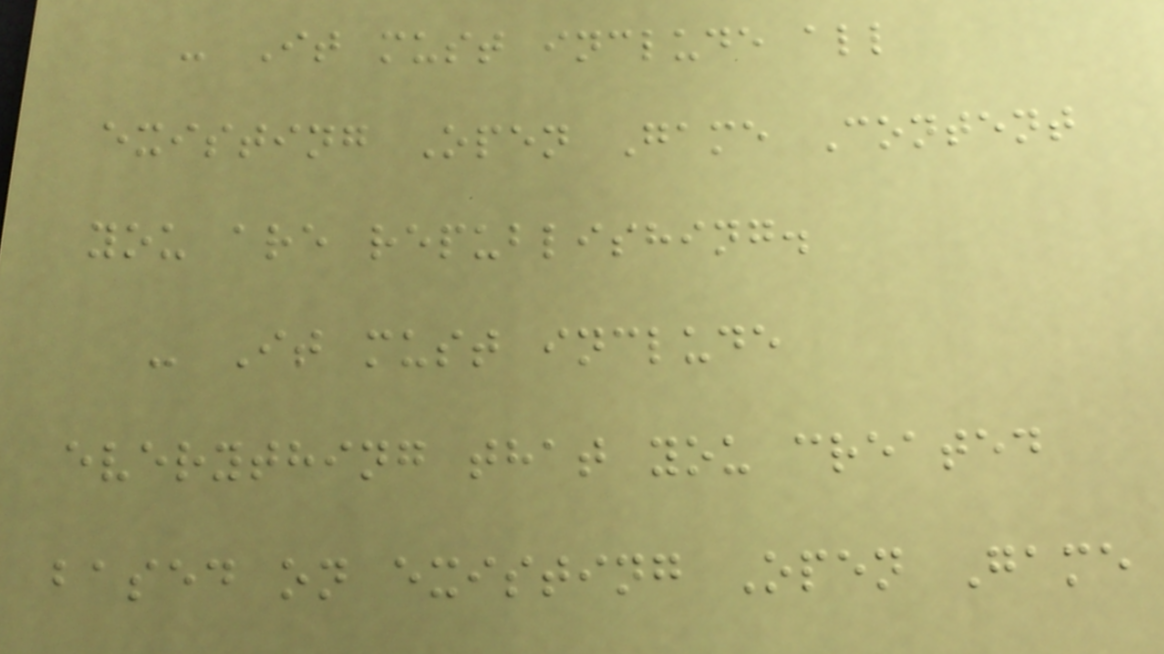- It must include all
existing Open Game Content
you are republishing.
- It must include
everything that you created
based on existing Open Game
